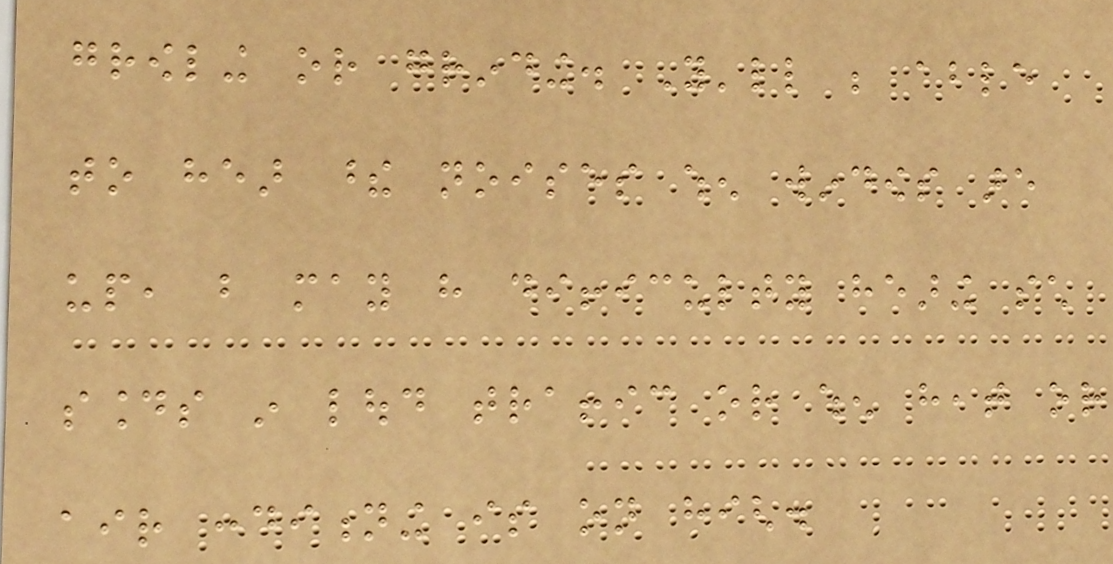growling or grinding. You'll be able
to hear these noises when windows are
up, but may have difficulty hearing such
sounds in loud traffic or when heat or
air conditioning is on high.
